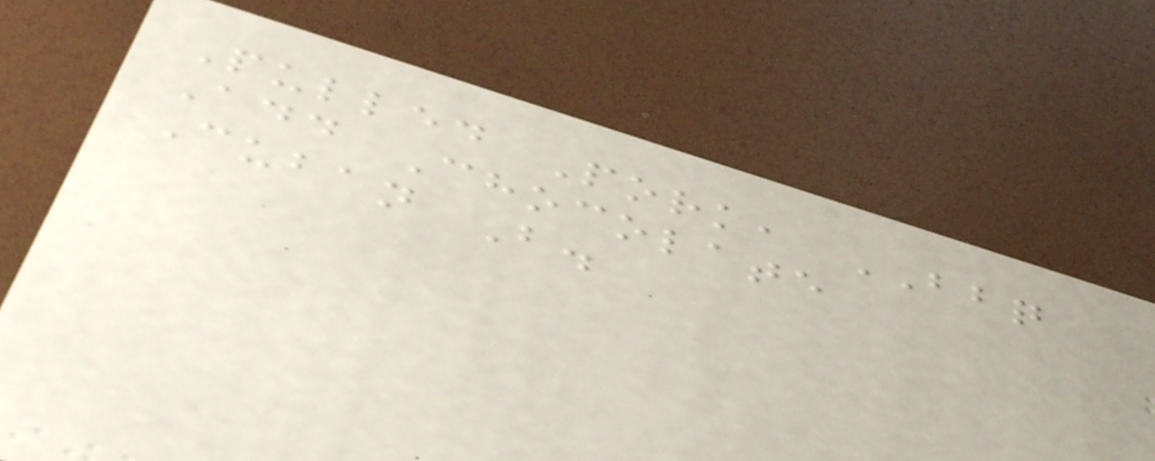Pulled Pork, BBQ
Add Chocolate
Cuban B.
